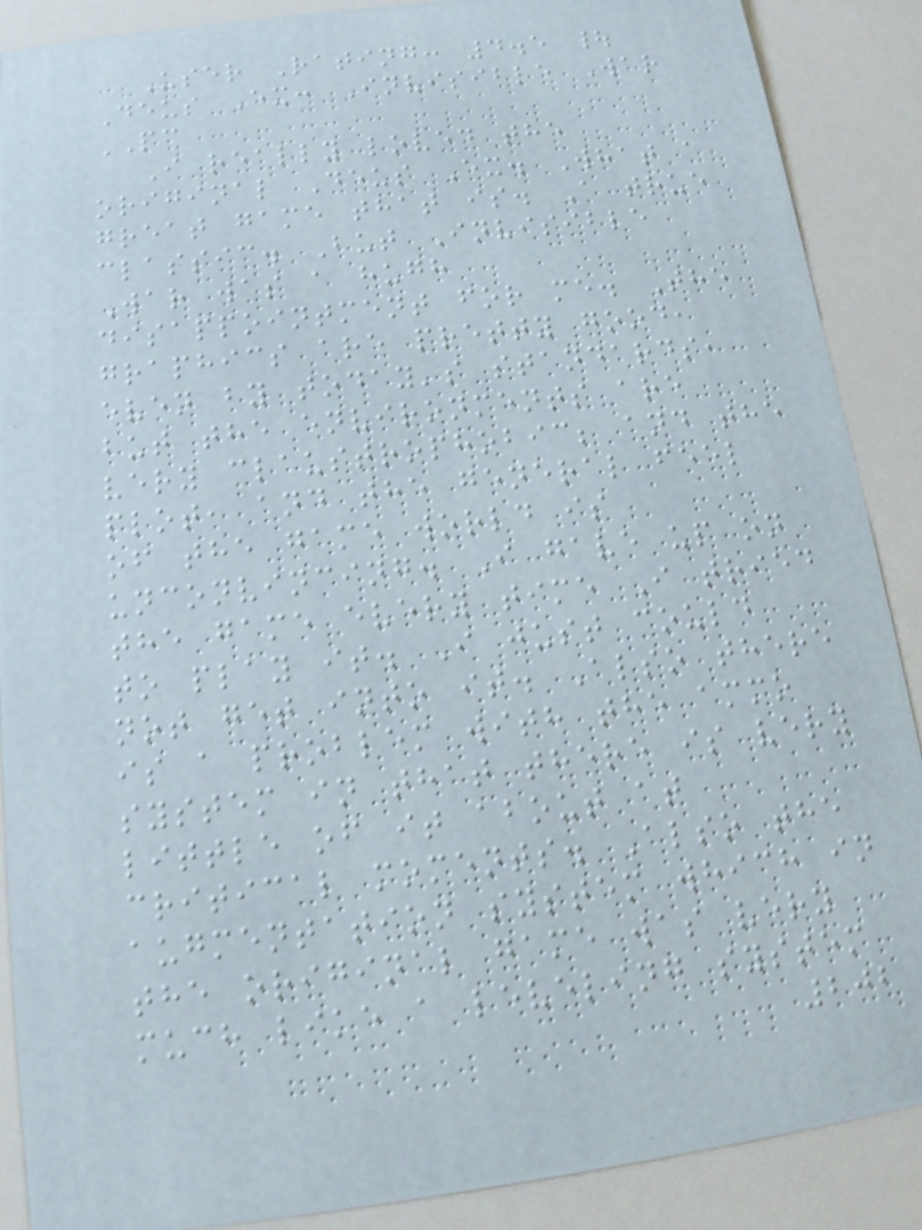User Rating: 4.5 |
Deus Ex: Invisible War
PC
I really loved the
original Deus Ex. What a
great game that is. A true
classic. But Invisible
War was a hugh
disappointment for me. The
graphics are pretty good,
even by today's standards,
but the environments are
very claustrophobic; and the
plot, and the general feel
of the game world is
unconvincing. I gave up on
the game every time I tried
to play it. I just could
not get into it. Also there
is a problem with the ammo
system in that there is very
little of it about at
critical moments. Also the
augmentation system which in
the original game was very
much like a leveling system
202
